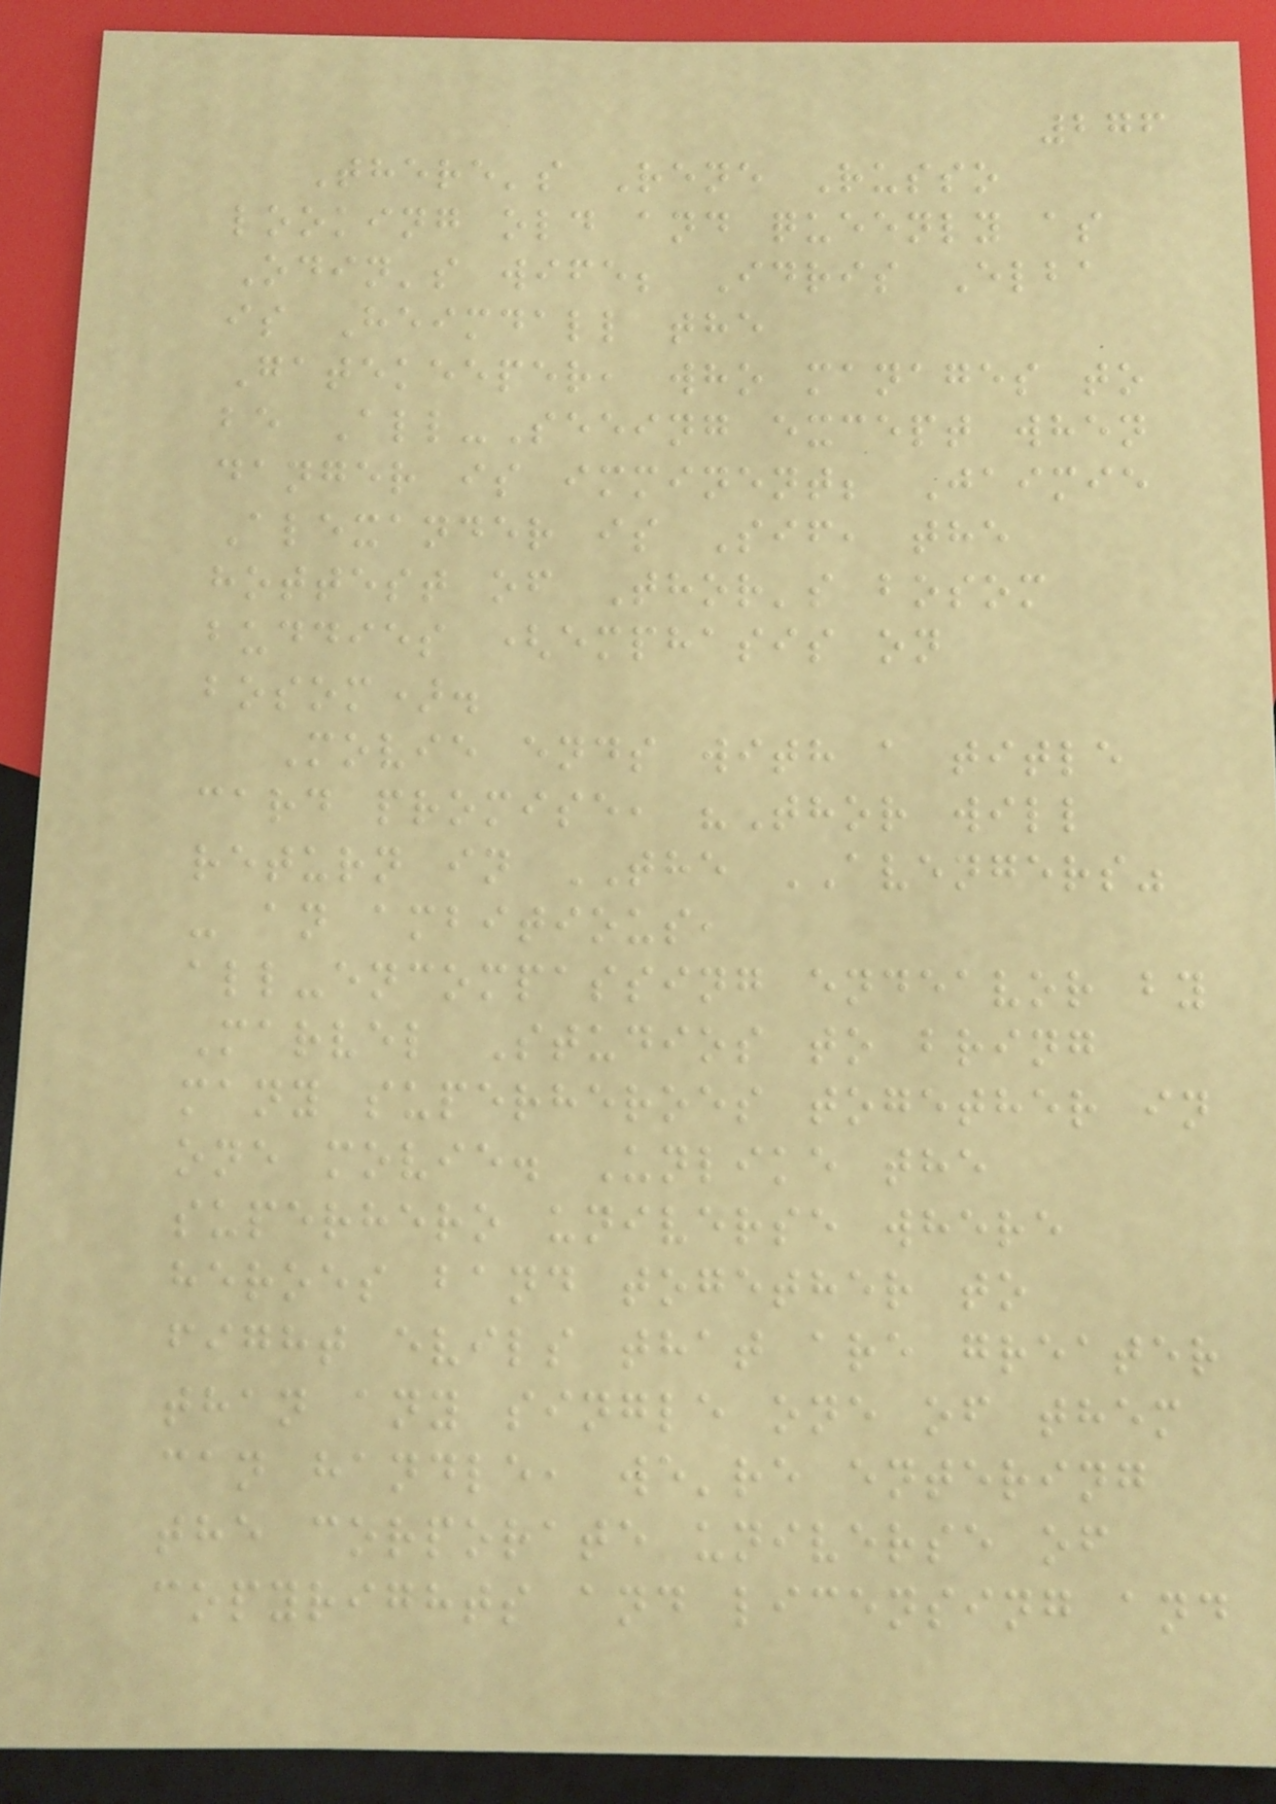276
There's Rene Russo
looking old and queenly as
Odin's wife; Idris Elba
is Heimdall the
Gatekeeper, who manages to
be All-Seeing except when
danger is imminent; Jaimie
Alexander is Sif, the
hottest of Thor's bosom
buddies (emphasis on
bosom).
Movie ends with a title
card promise, "Thor will
return in THE AVENGERS"
- an ambitious,
all-encompassing endeavor by
Marvel Studios to bring
many superheroes together in
one movie. Unlike the
superhero universe where
heroes band together to
fight evils that are greater
than any single one of them
can handle, we're entering
the corporate universe of
copyrights and licensing and
